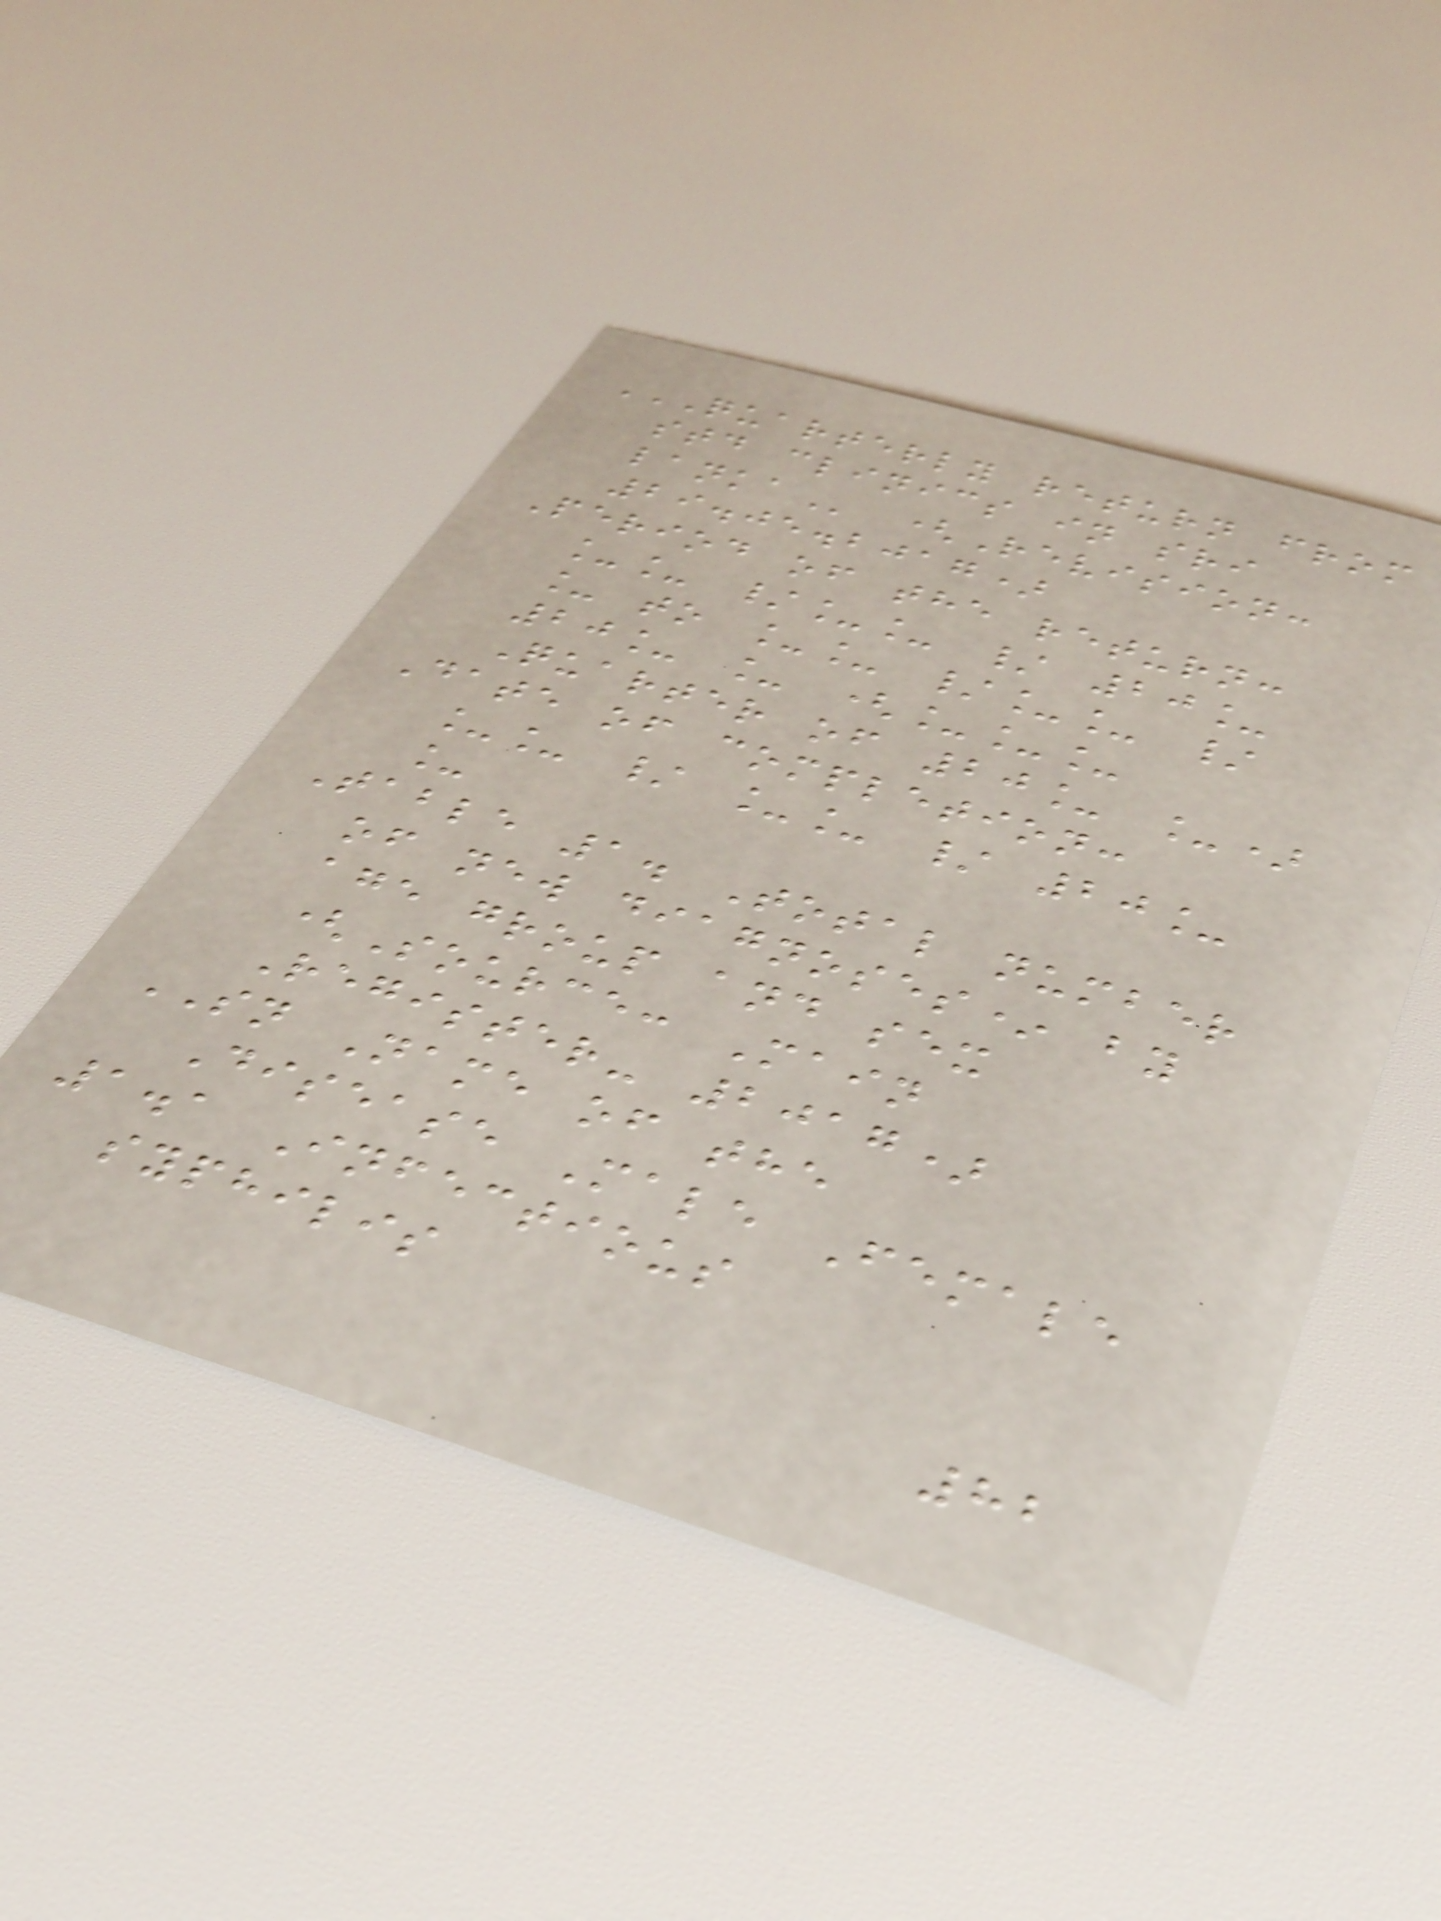QUARTERLY RETURN FROM
STD CLINICS IN SRI
LANKA (Revision:
29.05.2017)
Period of the return:
__ /__ / 20_
_ to __ /__ /
20_ _ (___
Quarter of 20_ _)
Date of completion:
__ / __ / 20_
_
Table 1. Total number
of new diagnoses* by
age group and sex
(Source: Main
Register- 2017)
SN Name of the
Disease Male Female
1.1 Infectious
syphilis
82
